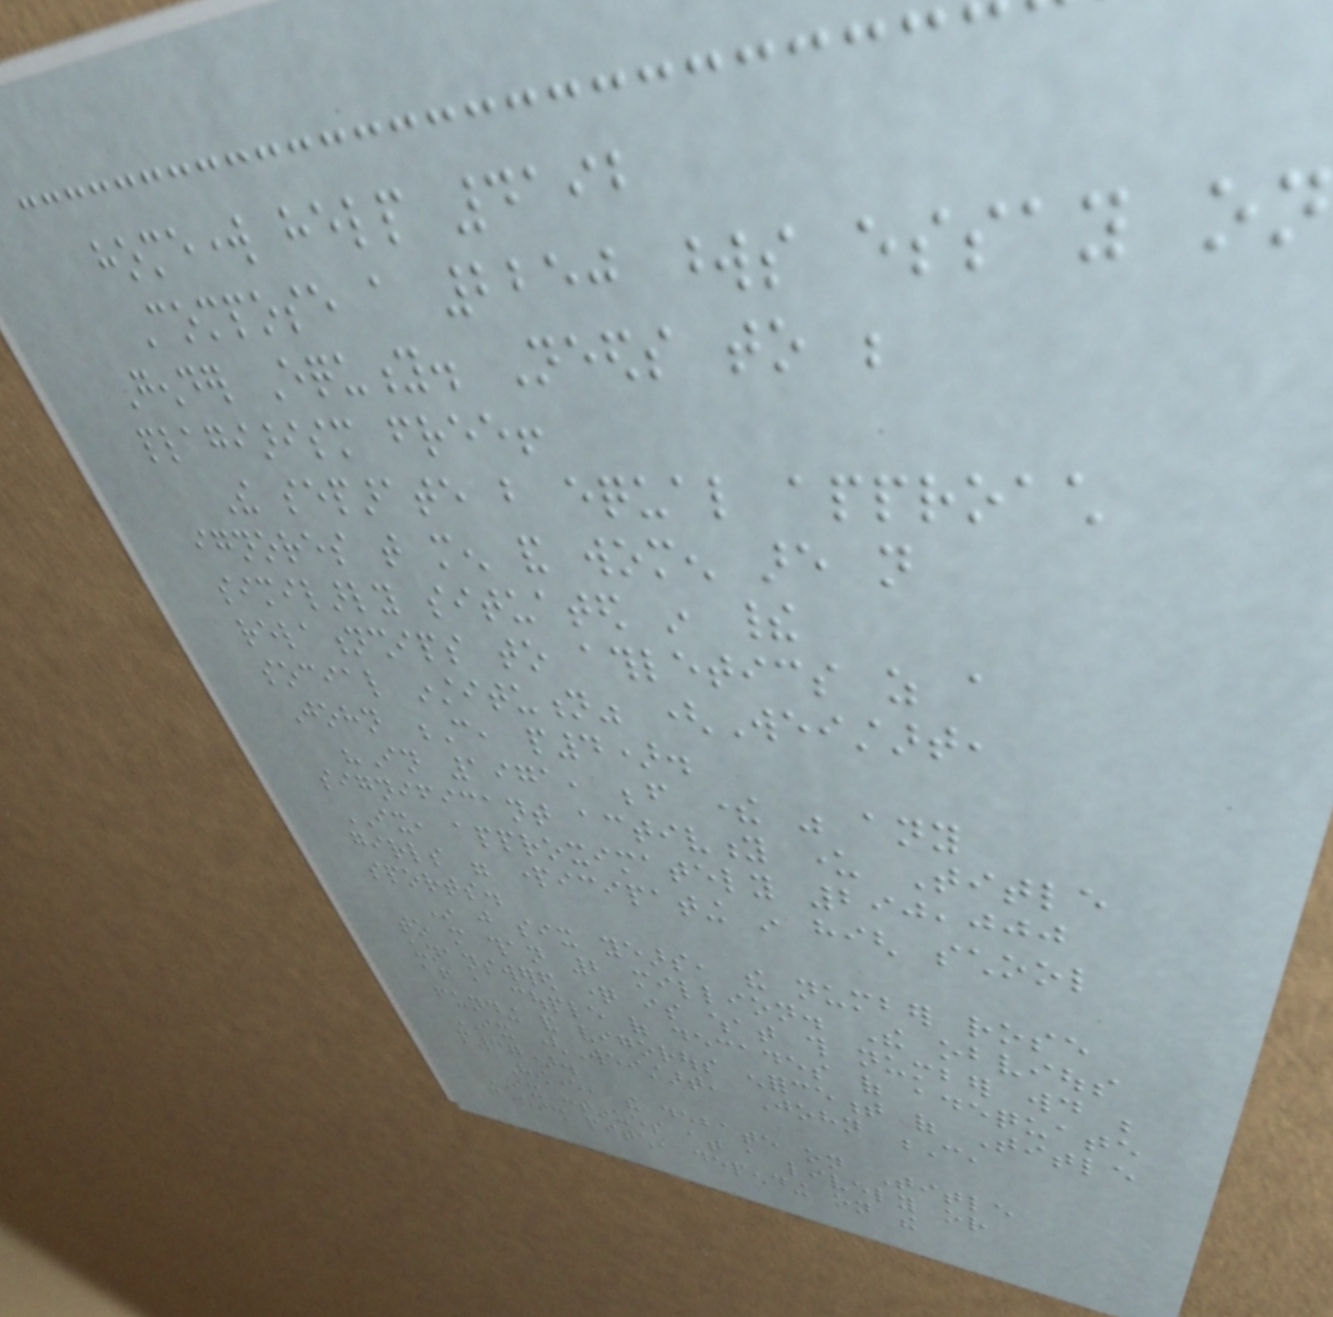homework help 4192
Compose a 2250 words essay on
Gender Equity. Needs to be
plagiarism free!
The separate but equal approach
ignores that men and women are not
similarly situated in their
relationships to athletics as a
social institution" (Weistart,
John C, p4).
"In 1971, before there was any
significant activity under Title
IX, approximately 290,000
girls were participating in high school
sports.
In just six years, the number rose
to more than 2 million. The obvious
unanswered question is what this number would be
after a couple of decades of adequate
funding and vigorous enforcement of Title
IX (Weistart, John C,
p37).
However, the debate on Title
IX continues at a lively or
feverish pitch, depending on the
